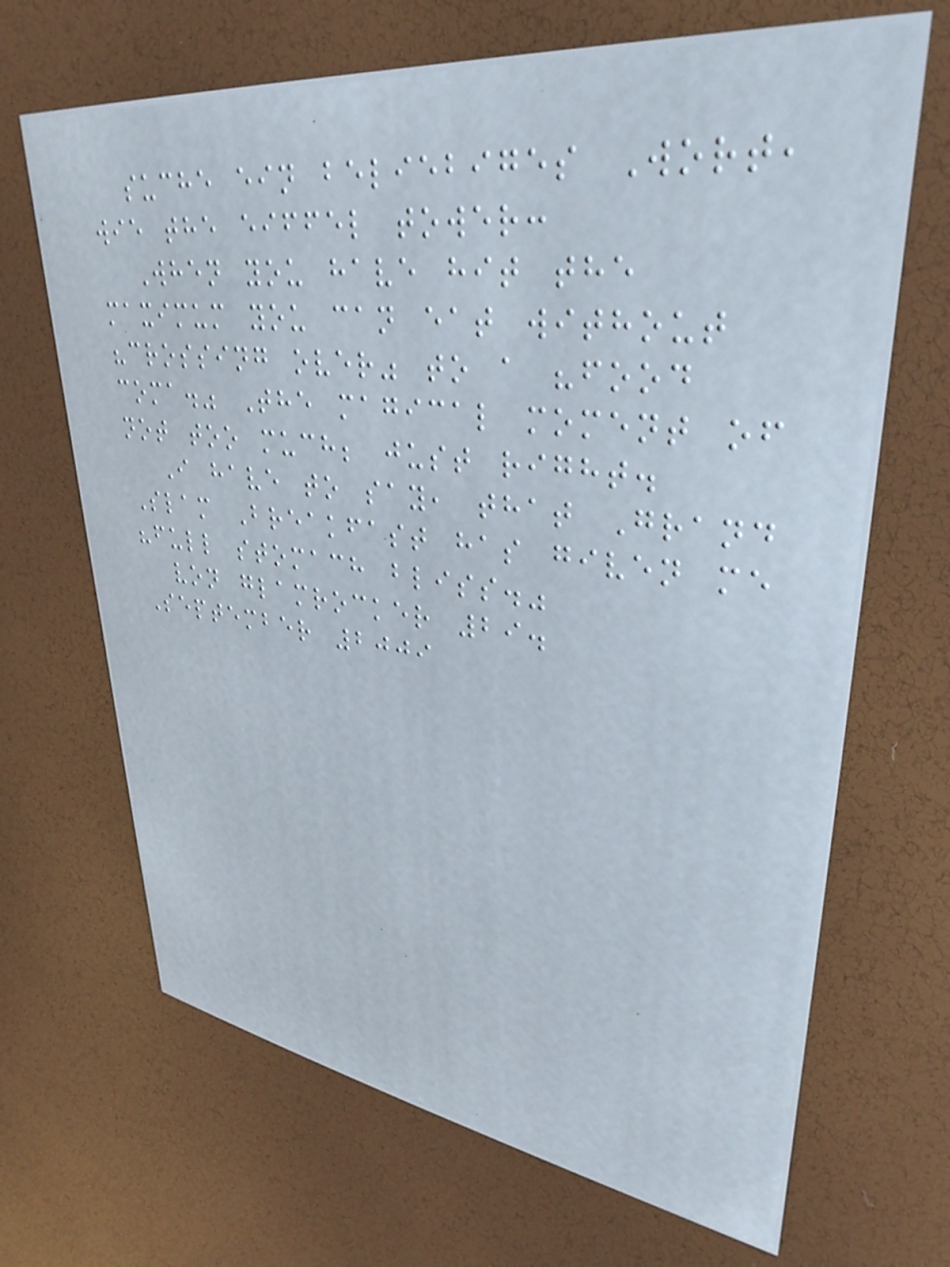suche ein beliebiges Wort,
wie the eiffel tower:
When you have hit the
maximum you can eat without
"crossing over" to a "food
coma." The magical moment of
not too much; just right.
I have to say, that Grand
Slam Breakfast has given me
"full stomach bliss."
von glamrocker 29.
September 2009
